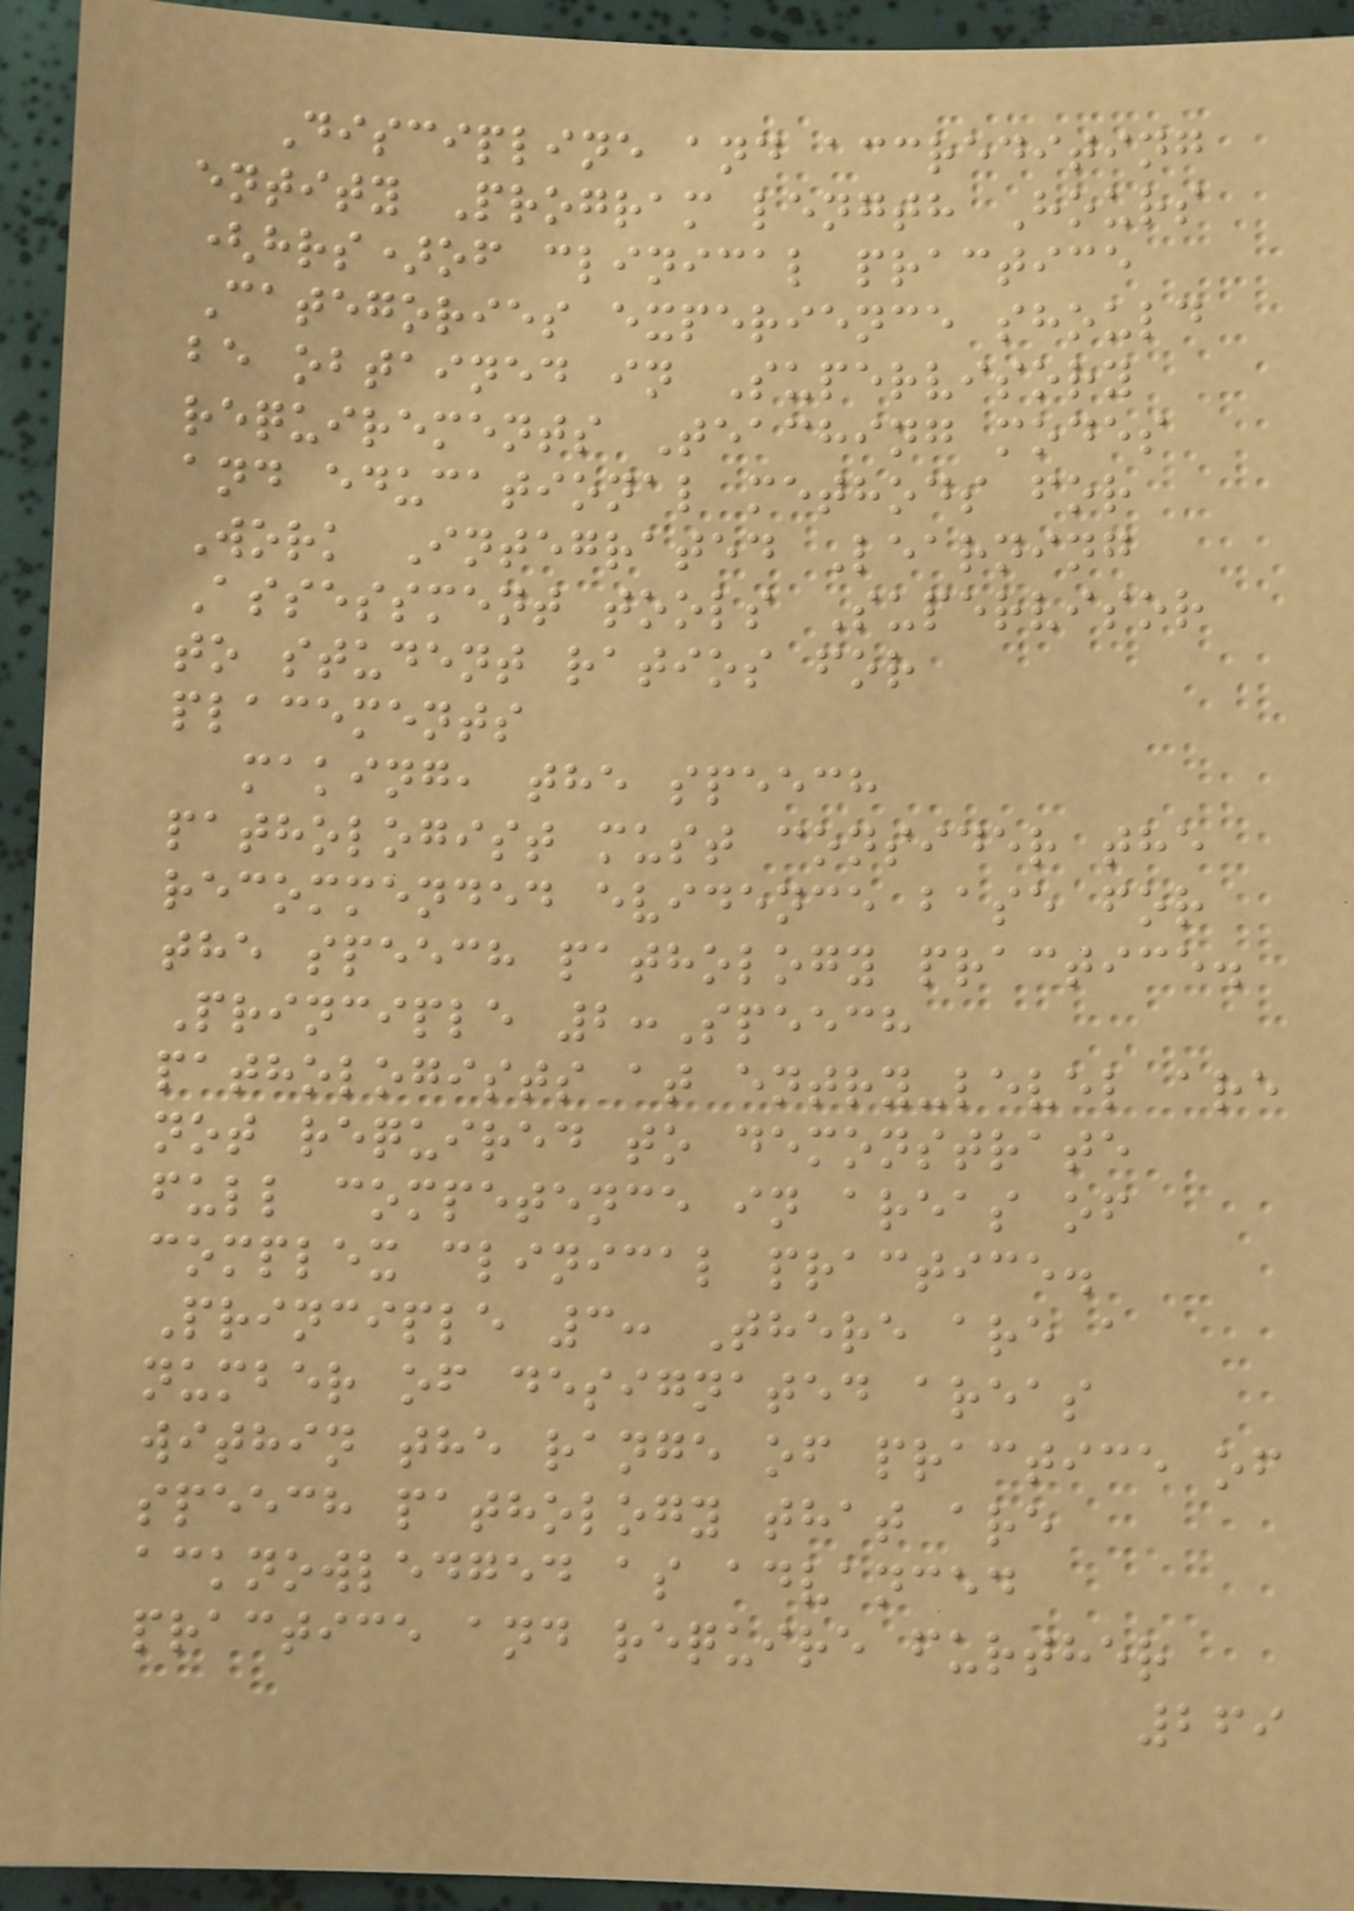Discipline and accrediting
entity Program length Hours
(hrs)of clinical practice
Categories experience should
be obtained in Supervisory
requirements Teaching modes
and educational methods for
Work Integrated Learning
Assessment tools Supervisor
to student ratios for
placements
making, the speech
pathologist must consider the
recommended evidence base for
the speech pathology practice.
Principle 2:Speech
pathologists at entry-level are
not required to demonstrate
full competence in areas of
complex clinical practice.
Principle 3: There are a
number of designated areas
within the range of practice of
speech pathology that are
acknowledged as advanced
practice and require further
269
